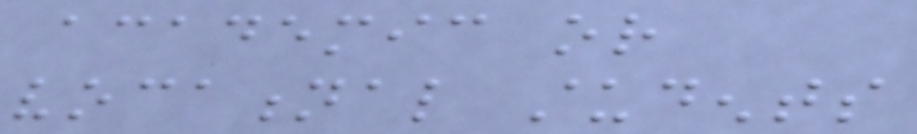academic or
vocational students
